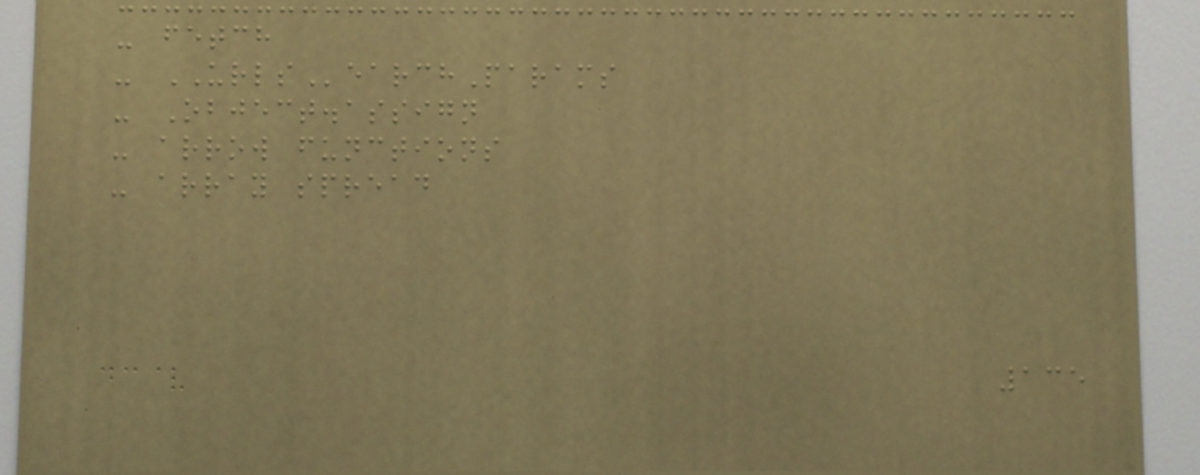- fetch
- URLSearchParams
- Object.assign
- arrow functions
- array spread
135
